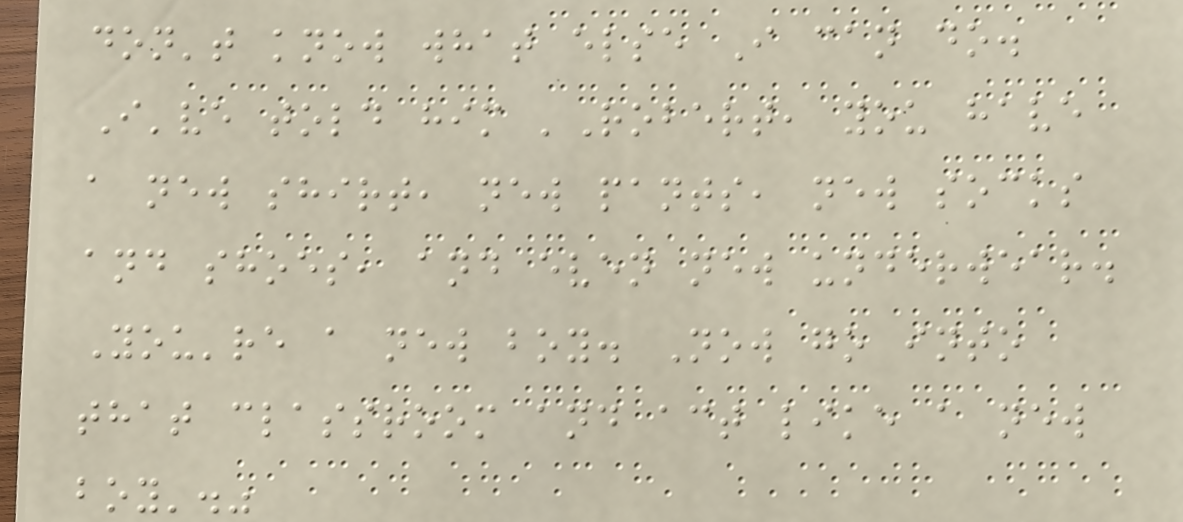don't know what else I can do.
I've told him 'Robert, you have
a new shirt, new pants, new socks
and shoes, and even new underwear.
You're a new boy. Now go into
that classroom and act like a new
boy'."
